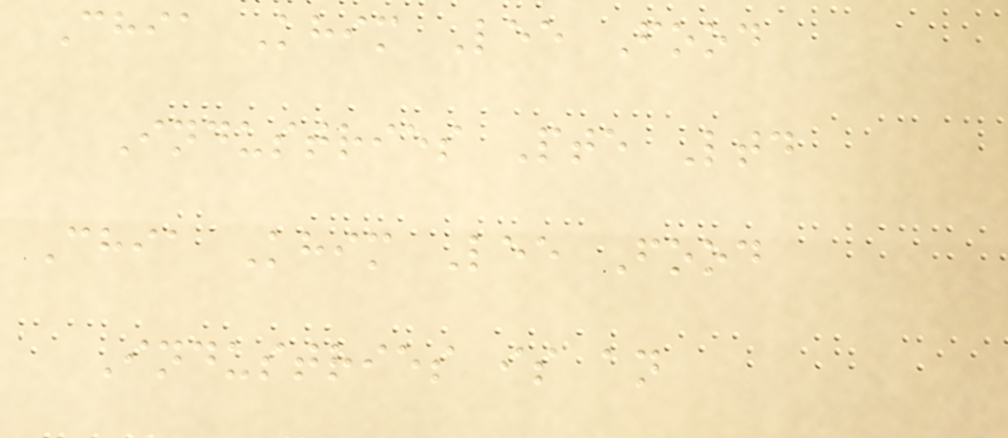Chia Khim Lee Food
Industries Pte Ltd
Chia Khim Lee Food
Industries is an
